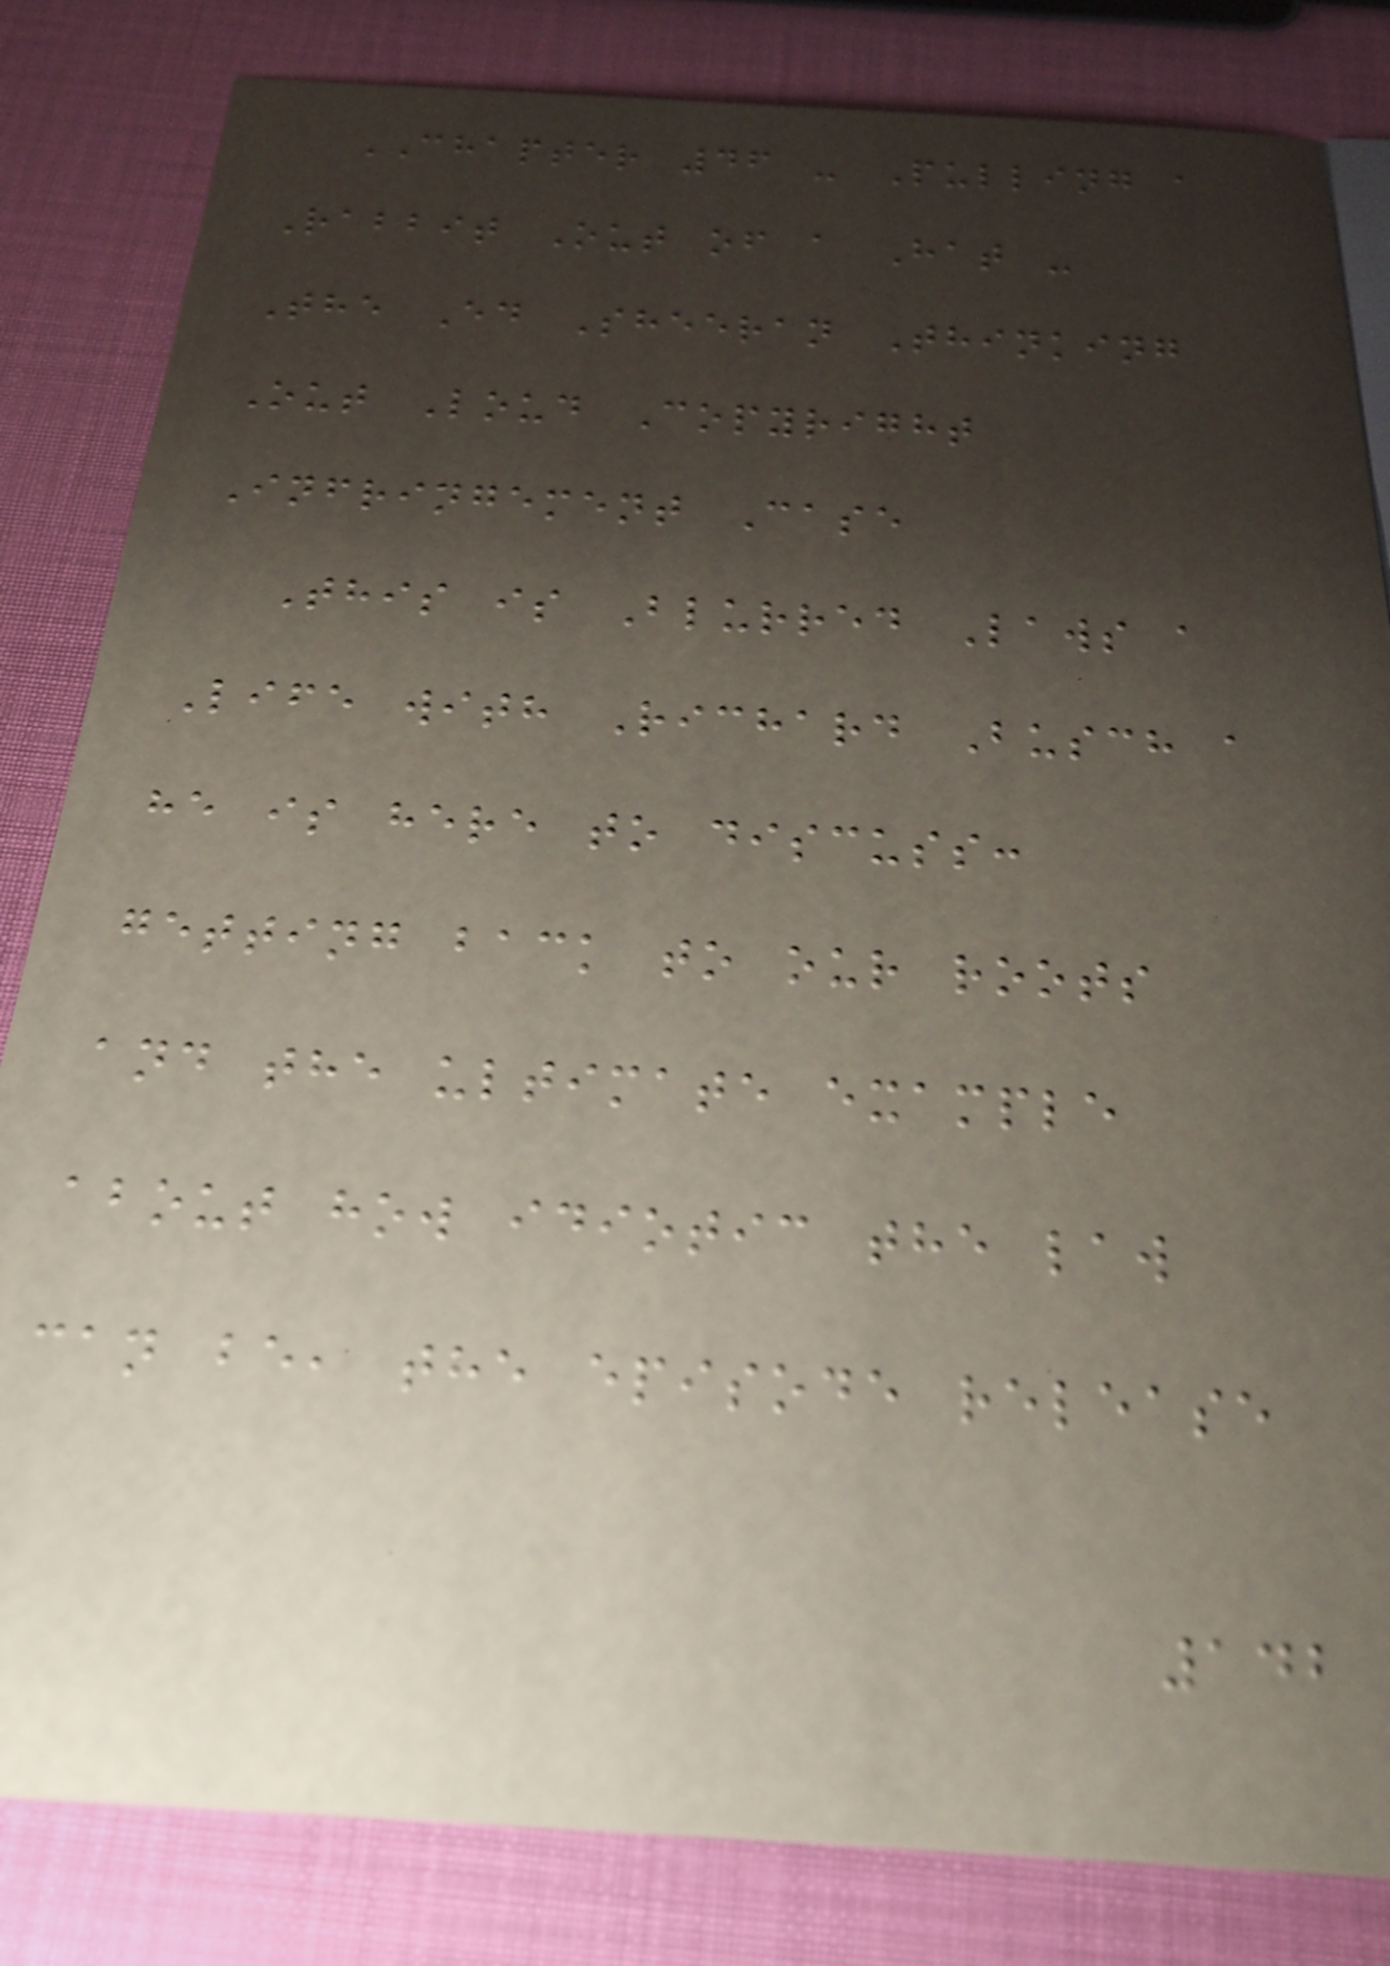CHAPTER 46 - Pulling a
Rabbit Out of a Hat -
The Ed Sheeran Thinking
Out Loud Copyright
Infringement Case
This is Blurred Laws a
Life with Richard Busch a
he is here to discuss:
getting back to our roots
and the ultimate example
about how idiotic the law
can be, the episode release
142
